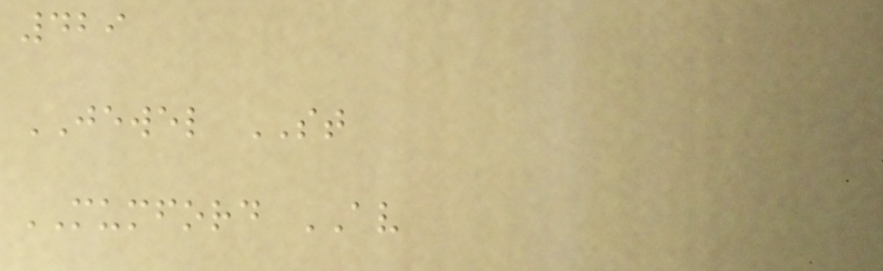429
JEWEL ST
MUMFORD AV
